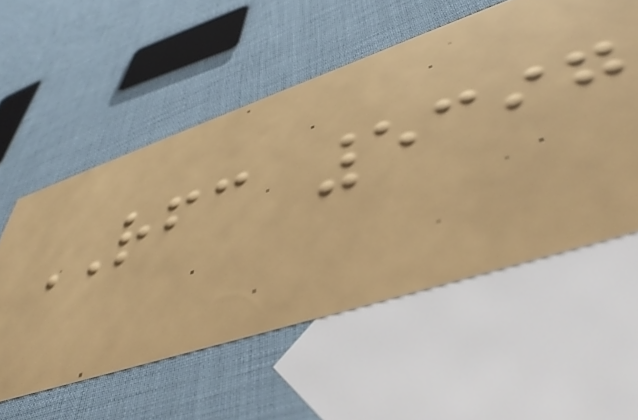RFC 5397
